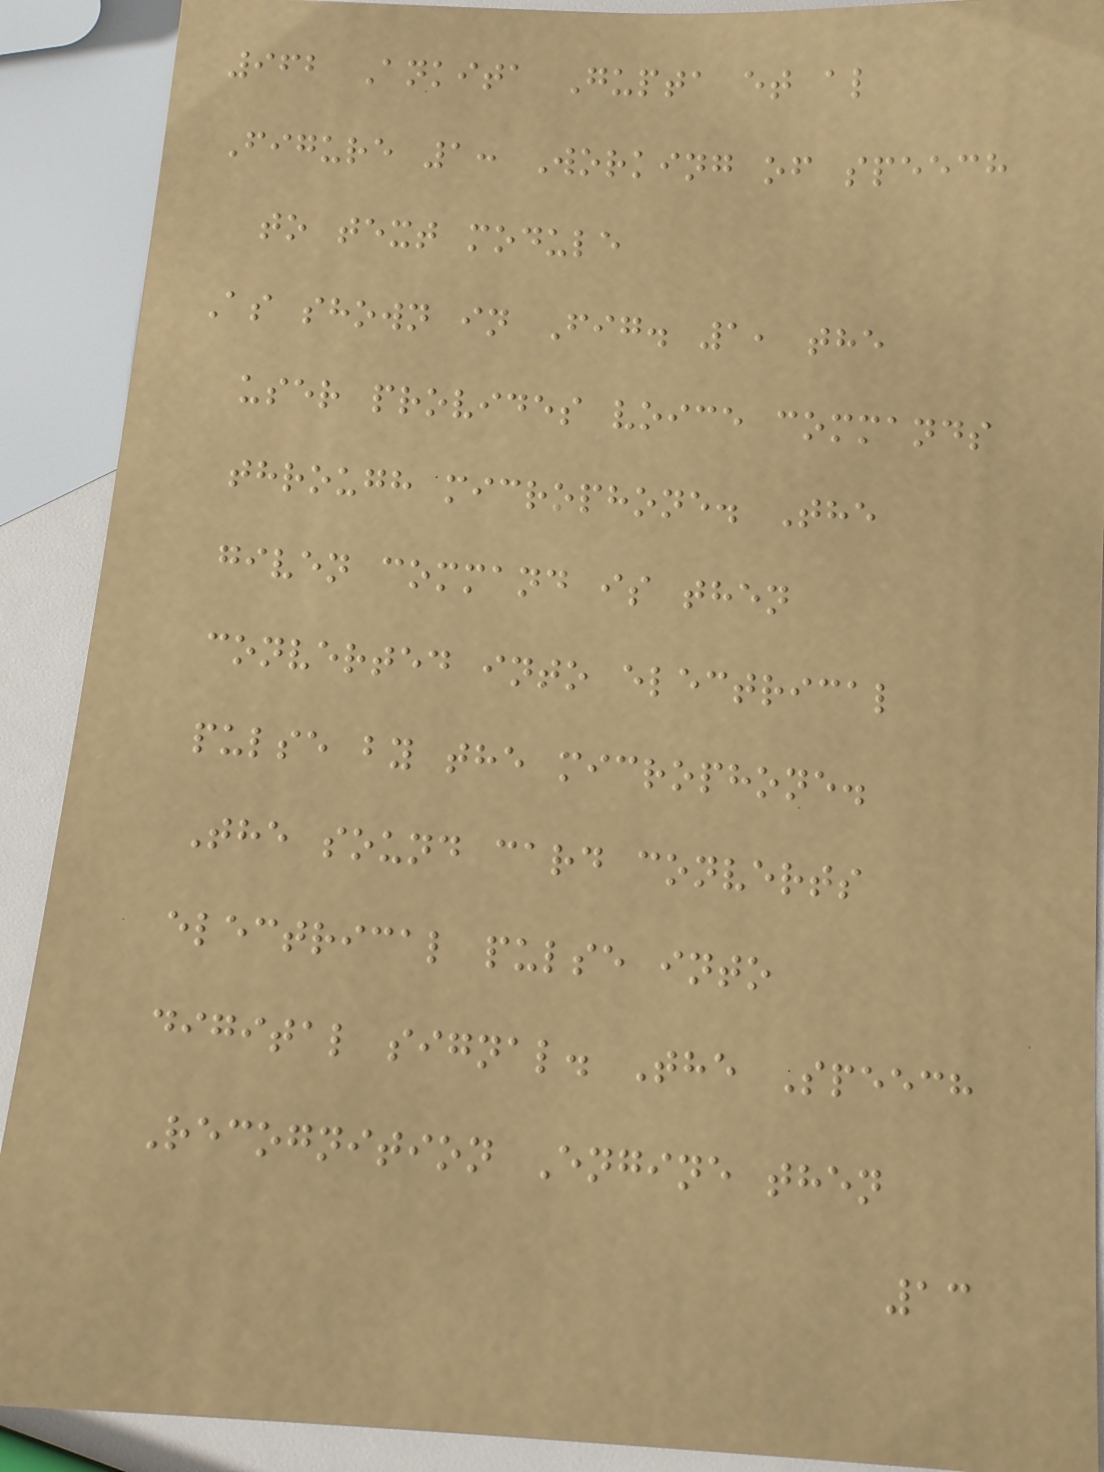962 Ankita Gupta et al
Figure 1: Working of speech
to text module
As shown in Fig. 1, the
user provides voice commands
through microphone. The
given command is then
converted into electrical
pulse by the microphone.
The sound card converts
electrical pulse into
digital signal. The Speech
Recognition Engine then
13
